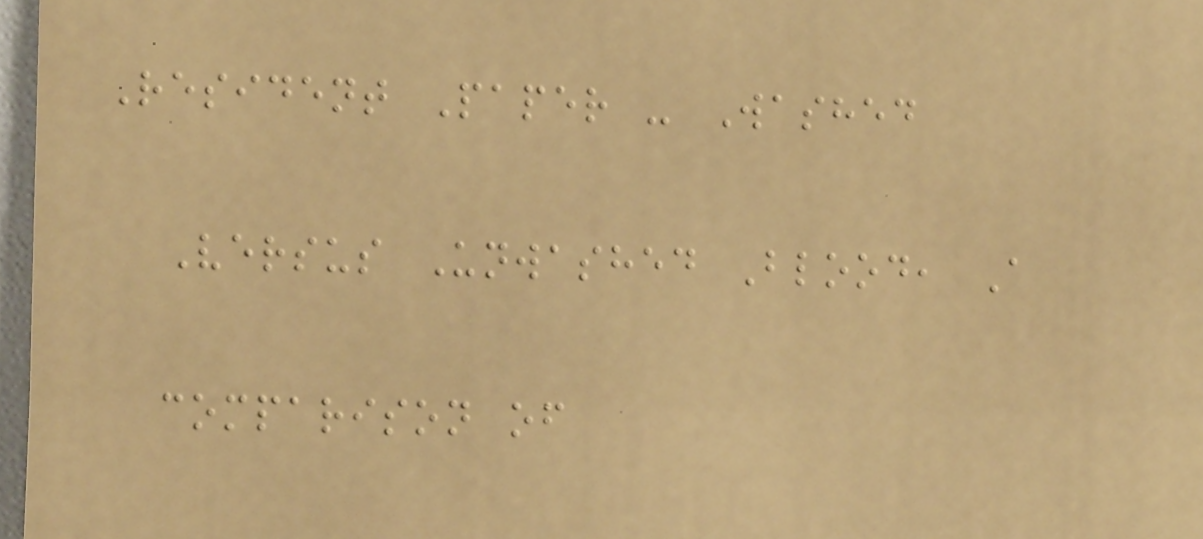Resident Paper - Washed
Versus Unwashed Blood, A
comparison of
